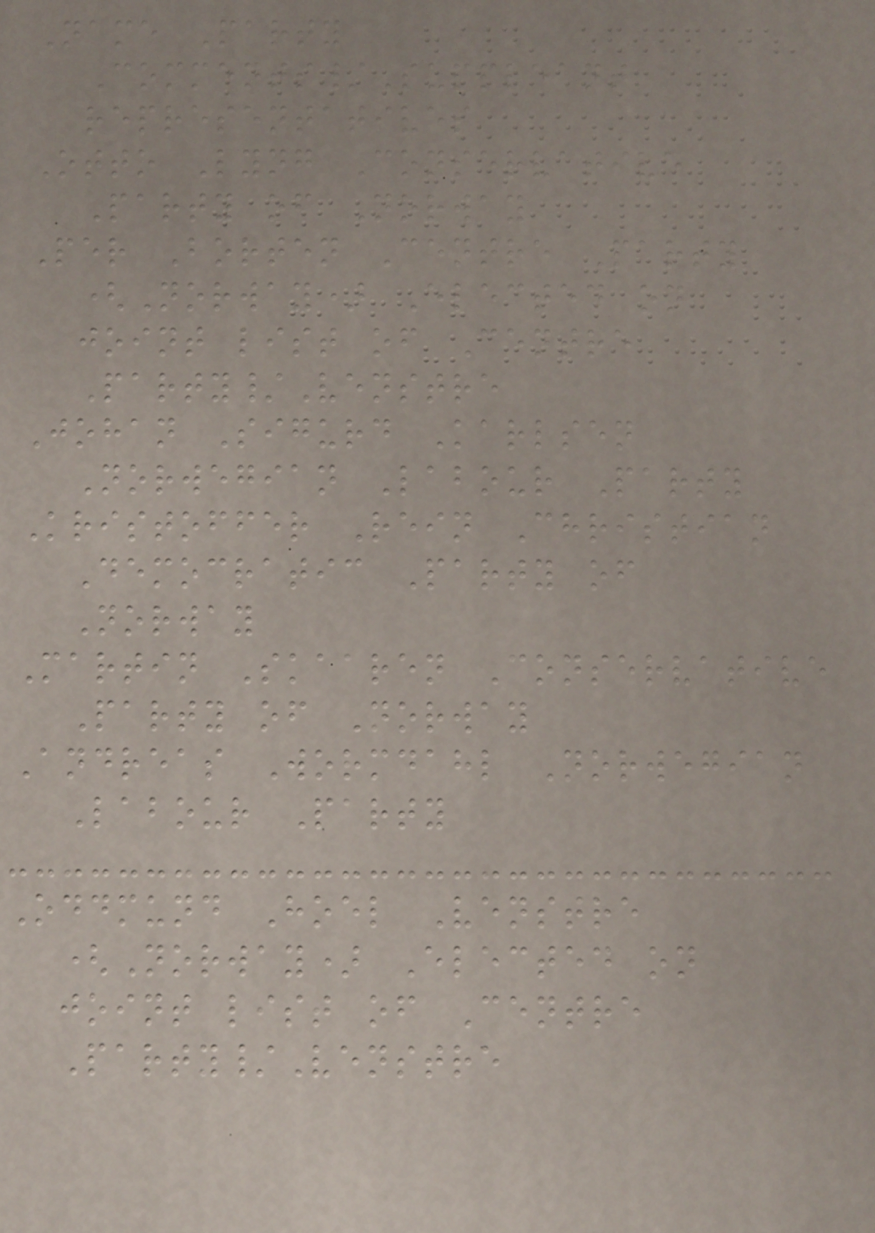Name Party
Comments/Suppleant
representatives
Otto Lyng Conservative
Party of Norway
Per Borten Centre Party
(Norway) Elected on
joint list of Centre
Party/Venstre
Johan Sigurd Karlsen
Norwegian Labour Party
Kristoffer Rein Christian
Democratic Party of
Norway
Martin Skaaren Conservative
Party of Norway
Andreas Wormdahl Norwegian
Labour Party
Oddmund Hoel Venstre
(Norway) Elected on
joint list of Centre
Party/Venstre
